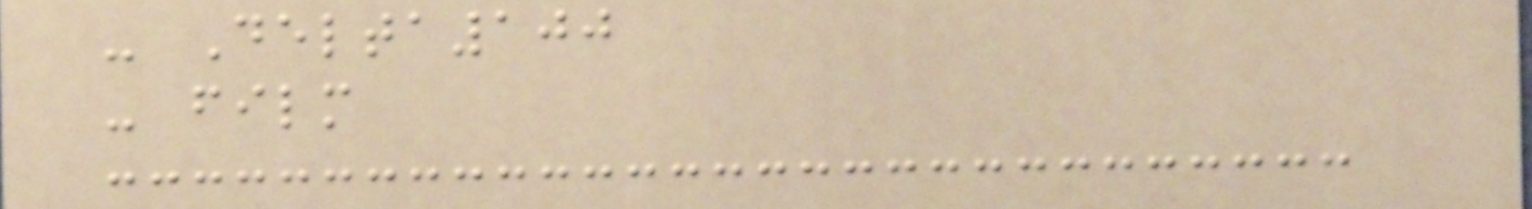- Delta100
- film
